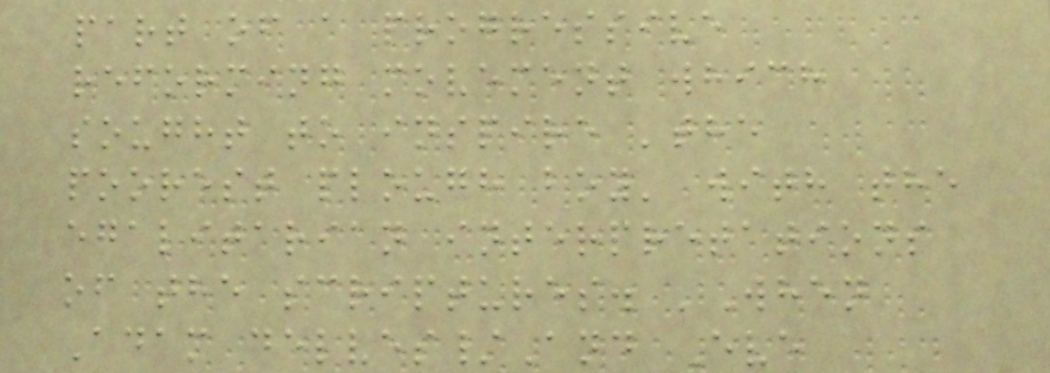part of a progressive
reforming movement which
sought to inspire 'the
poorest plough boy' with the
egalitarian interpretations
of the scriptures. 'When
Adam delves/And Eve
